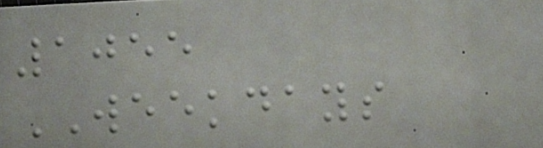1055
WEEKDAYS
